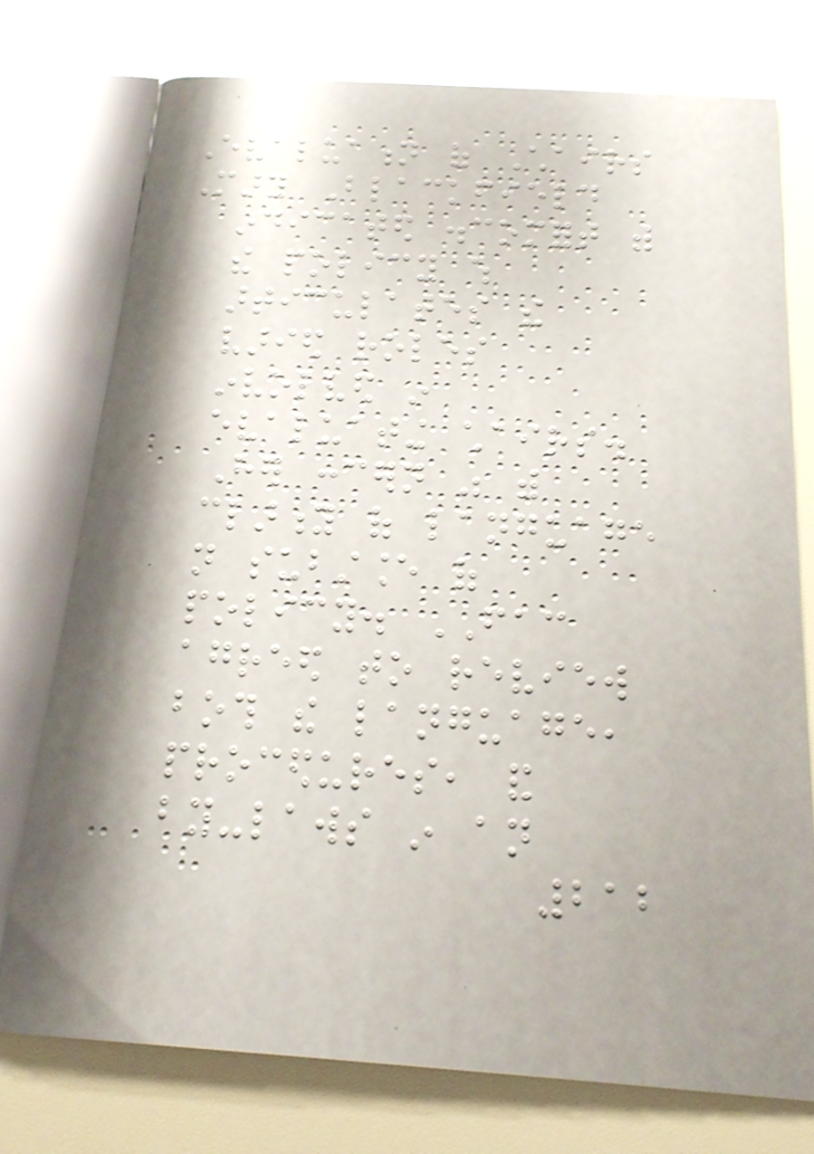Evaluation of Chairs
Mary Blackfield
indicated discomfort with
the policy which
articulates the
varied roles
involved in
evaluating chairs.
Her concern was with
clarity of language
not substance of
policy. FAC
agreed to review
both the language,
procedures, and
by-laws in an
212
